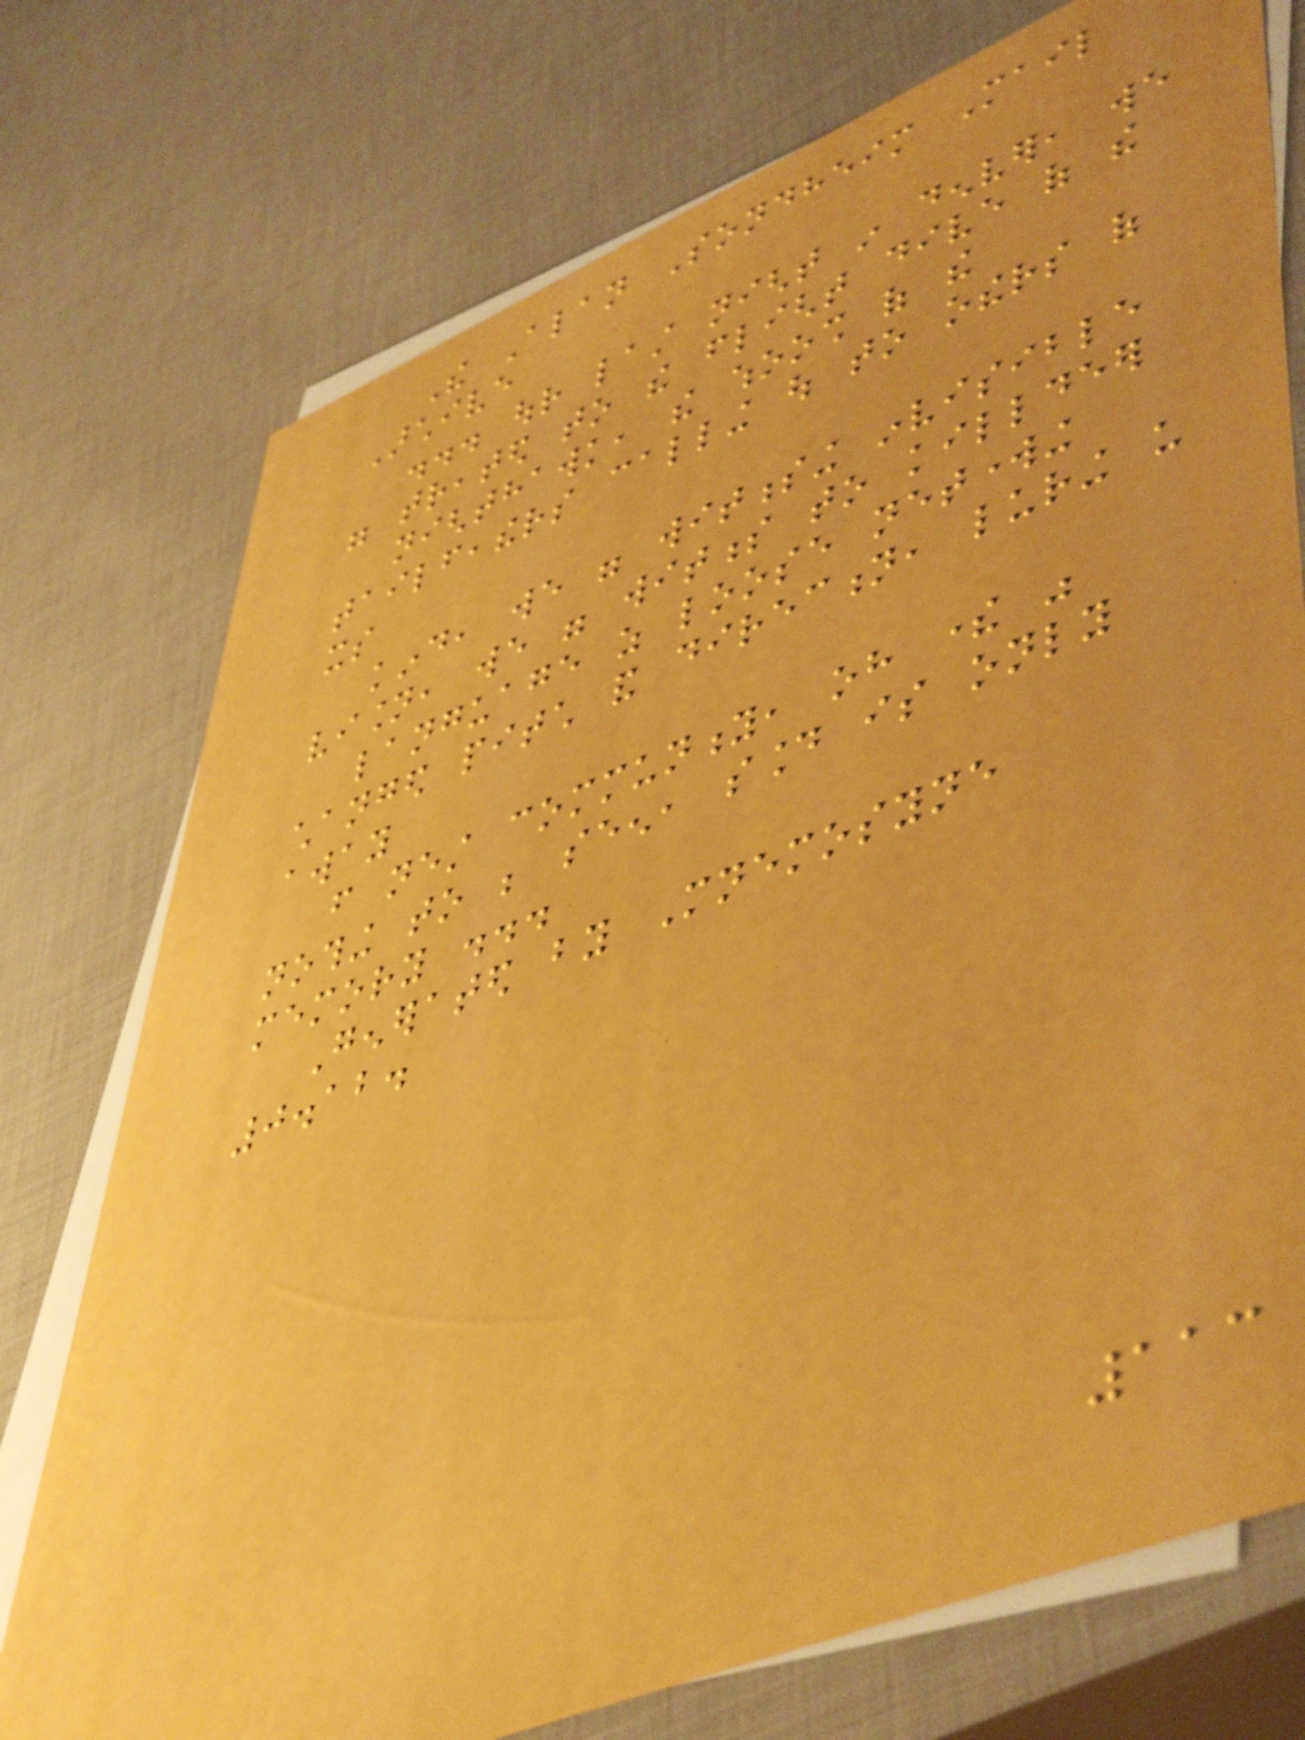The Alan Sondheim Mail
Archive
... our last night in denver, we
were treated to the flight dive of the
nighthawk, the whoosh of the
tailfeathers calling out to others of
its
kind, we were witnessing invisible
vision, we were witness to killdeer
language as loose networking
changed pitch and direction, luring us
away
from nest community, oh there was
nothing to be seen, sound is only
memory ...
Generated by Mnemosyne
0.12.
113
